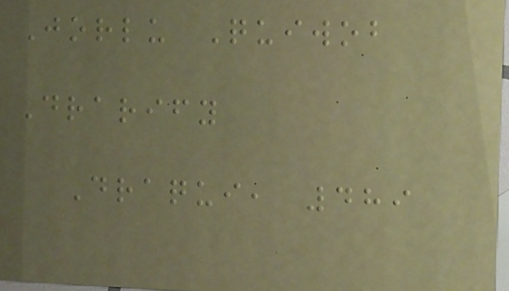Jorlu Quiwob
Drarify
Draqui, 489
